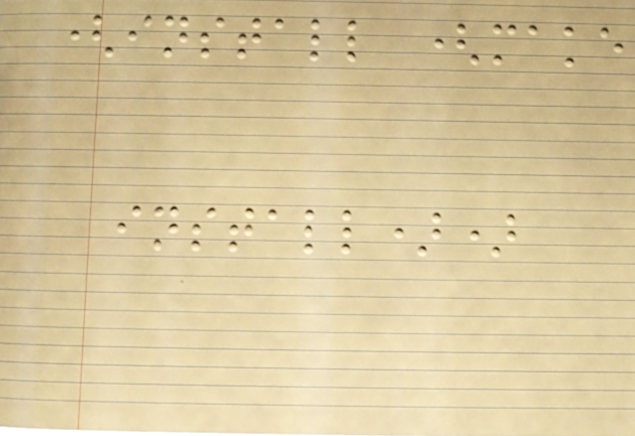(install (make
install))
